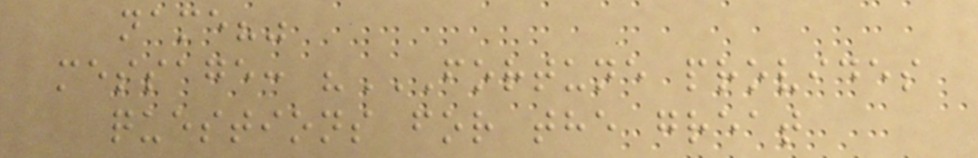name?"
message: "FORTUNE PROVIDES
QUESTIONS FOR THE GREAT
